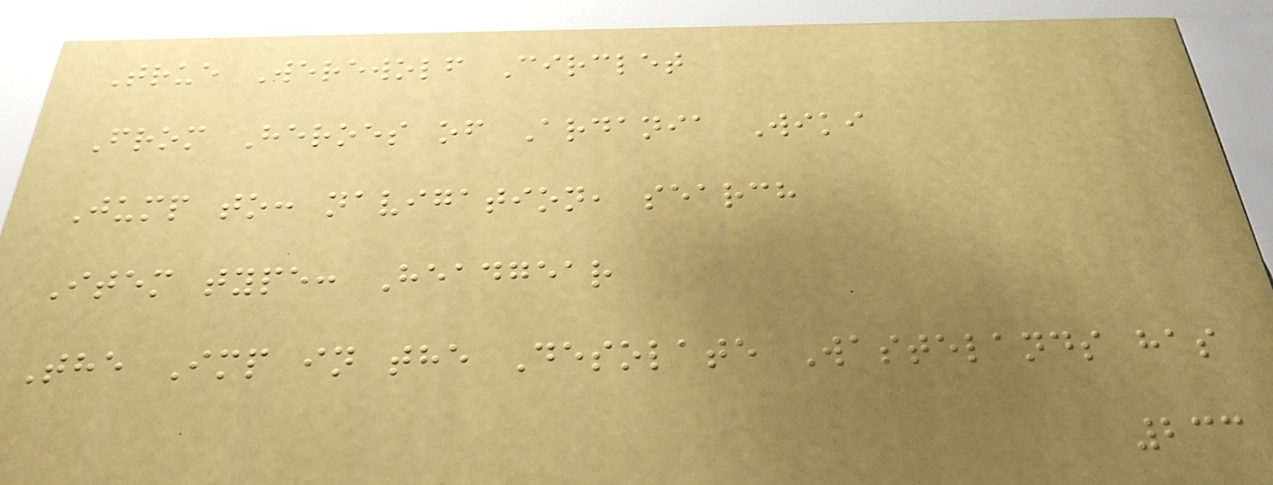True Werewolf Circlet
From Heroes of Ardania Wiki
Jump to: navigation, search
Item type: Headgear
The Imp in the Desolate Wastelands has
233
